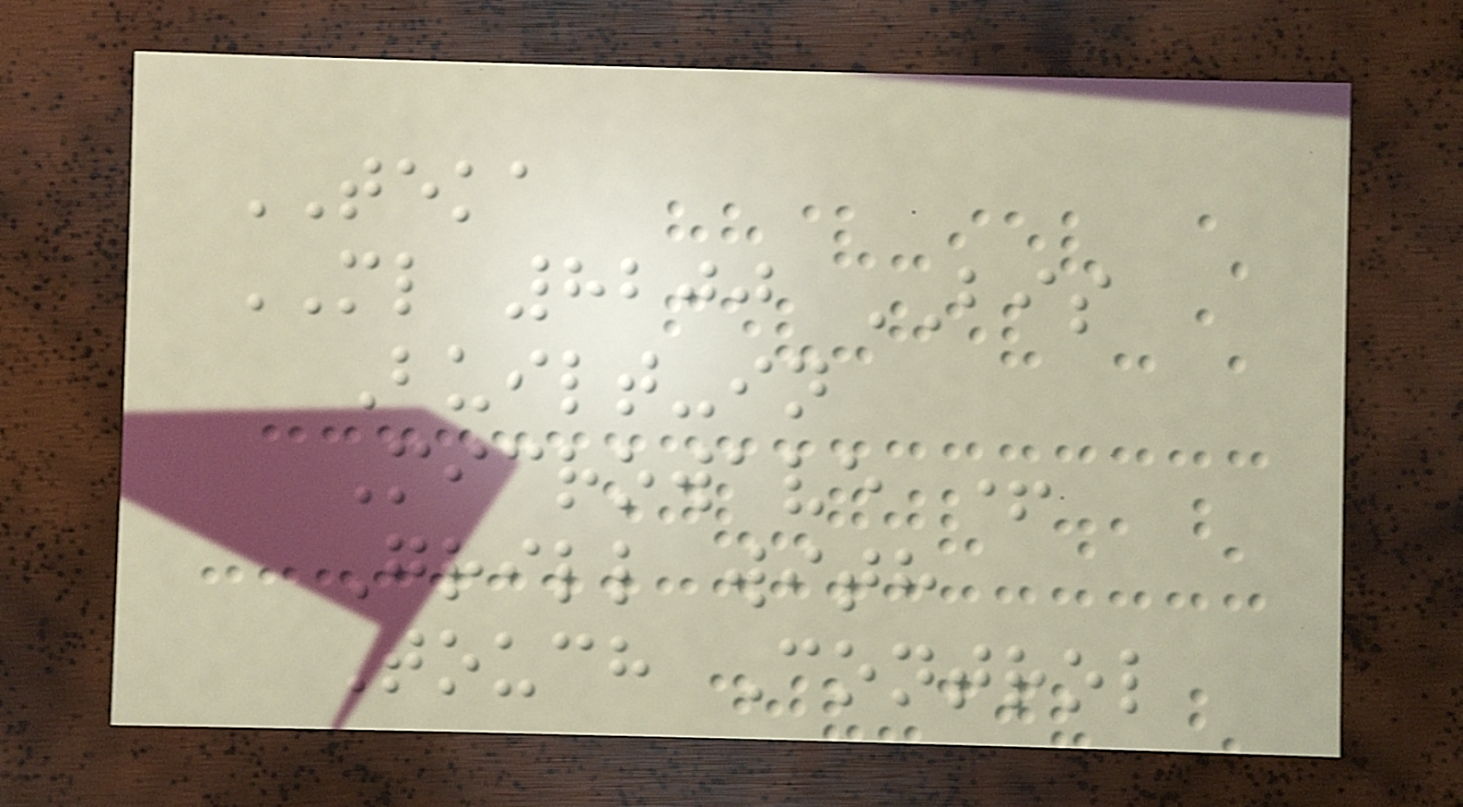TEKA
ML 8200 BIS
Built-in
Microwave +
Grill with
Touch Control
